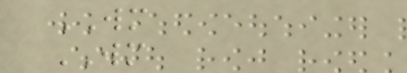WM
WM
